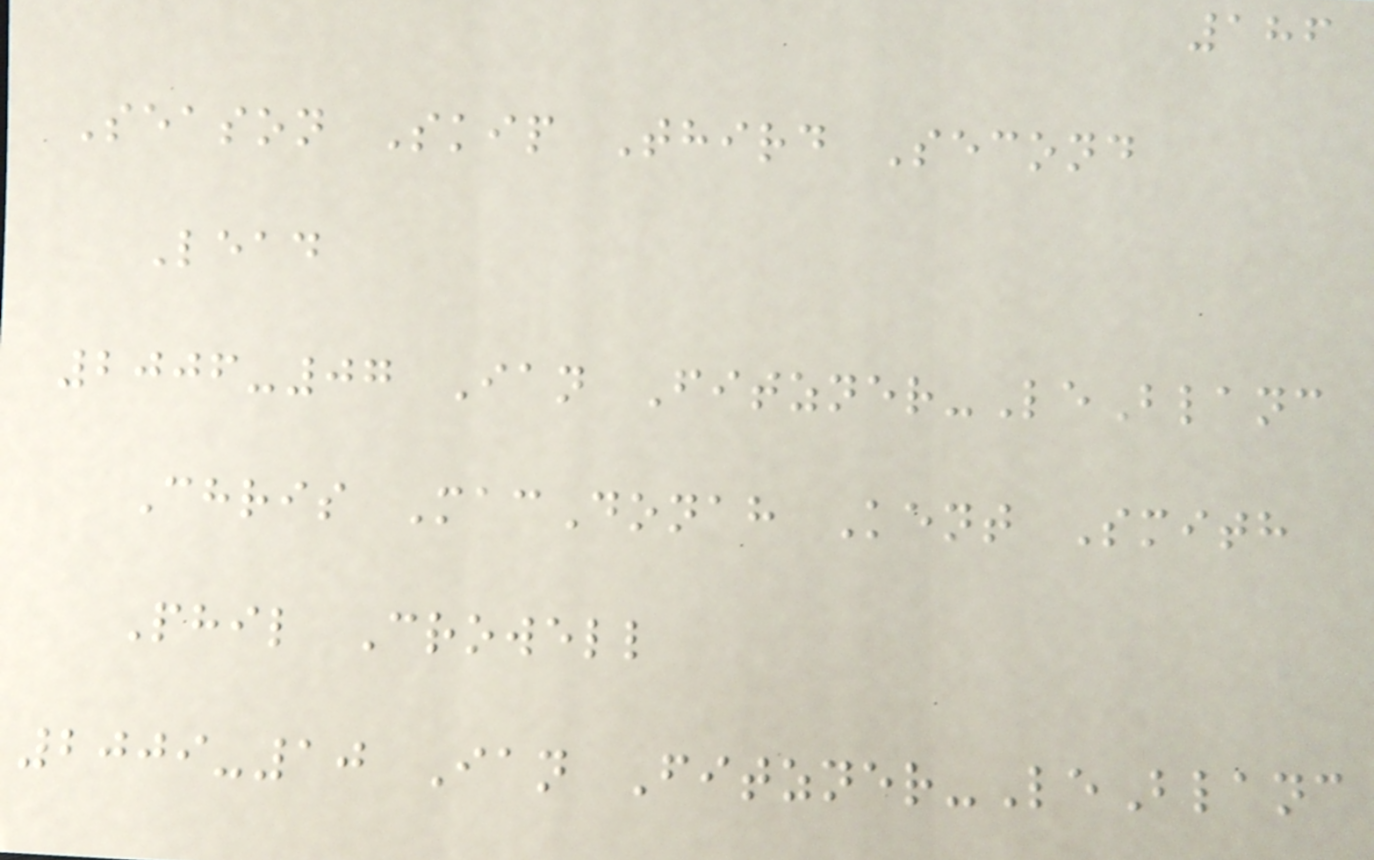186
Season Skip Third Second
Lead
2006-07 Ian Fitzner-LeBlanc
Chris MacDonah Kent Smith
Phil Crowell
2009-10 Ian Fitzner-LeBlanc
